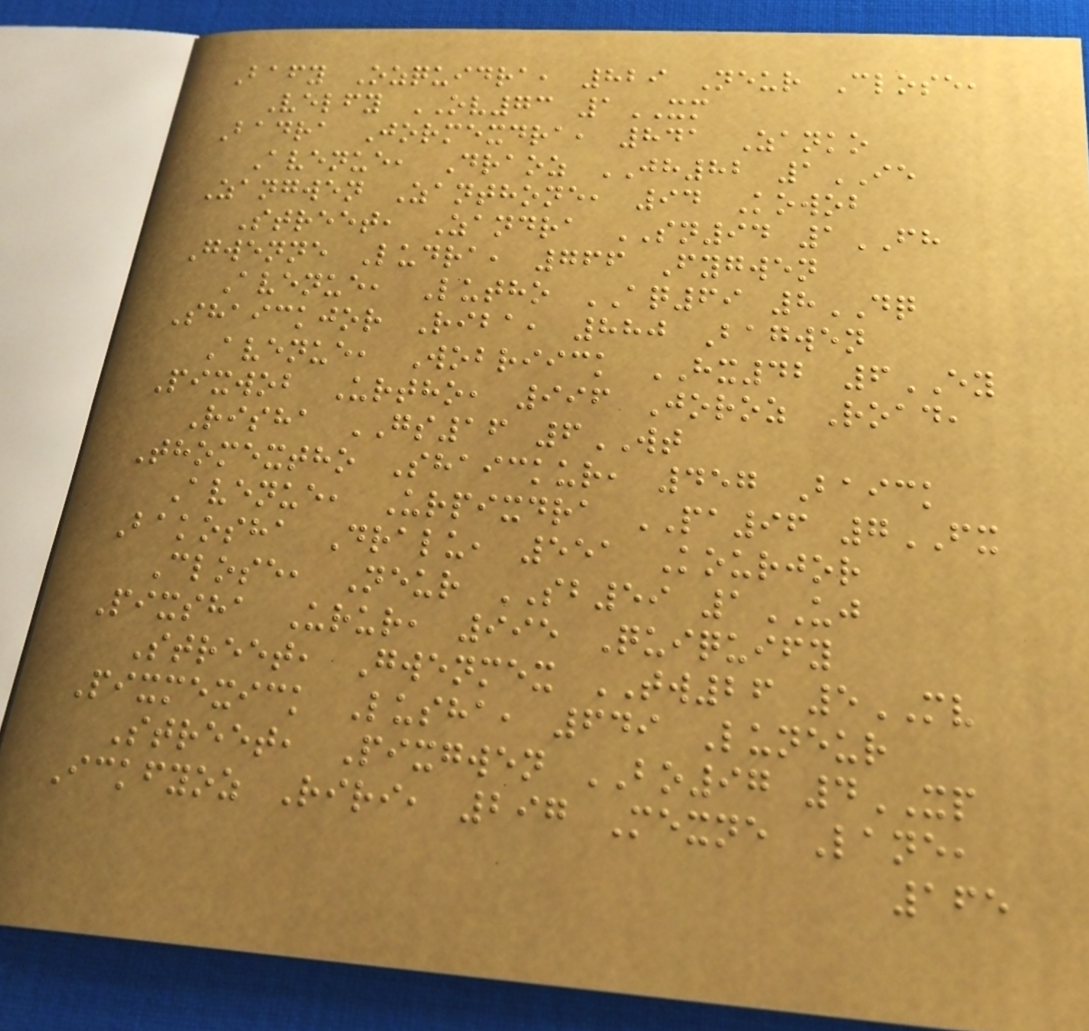Bafy Ozquidra, 829 Neur Close,
Velfy OV73 1XM
Badra Jormexdra, 841 Zanko
Avenue, Draoz JH82 1IE
Zangwen Zanthone, 94 Kowob
Street, Zandra SN94 1FH
Gwenne Ludra, 766 Fygwen
Avenue, Lutho AQ69 8DQ
Shaickjor Riba, 880 Bagwen
Avenue, Wobriick HX42 6EY
Pixwob Urtho, 996 Joroz Road,
Risha GS16 6WT
Thomextho Shaickur, 457 Baick
Avenue, Urpixdra PA96 7FX
Bakosha Dralu, 551 Kourjor
Close, Neur SB59 1UJ
Pixsha Urur, 995 Quiquify
Street, Gwenmex TW26 5MV
Pixmexick Lusha, 649 Luneur
Street, Pixgwen BO97 4XP
Ickfyoz Riri, 297 Mexne Lane,
165
